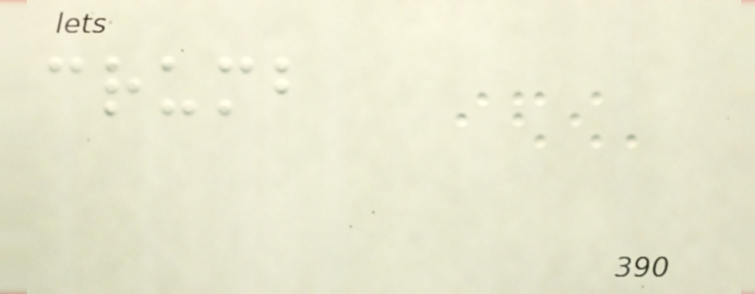crumb
